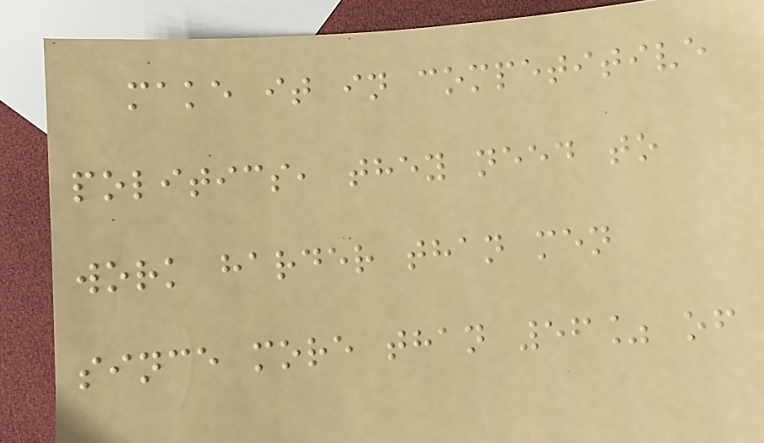make it in competitive
politics, they need to
work harder than men
since more than 56% of
